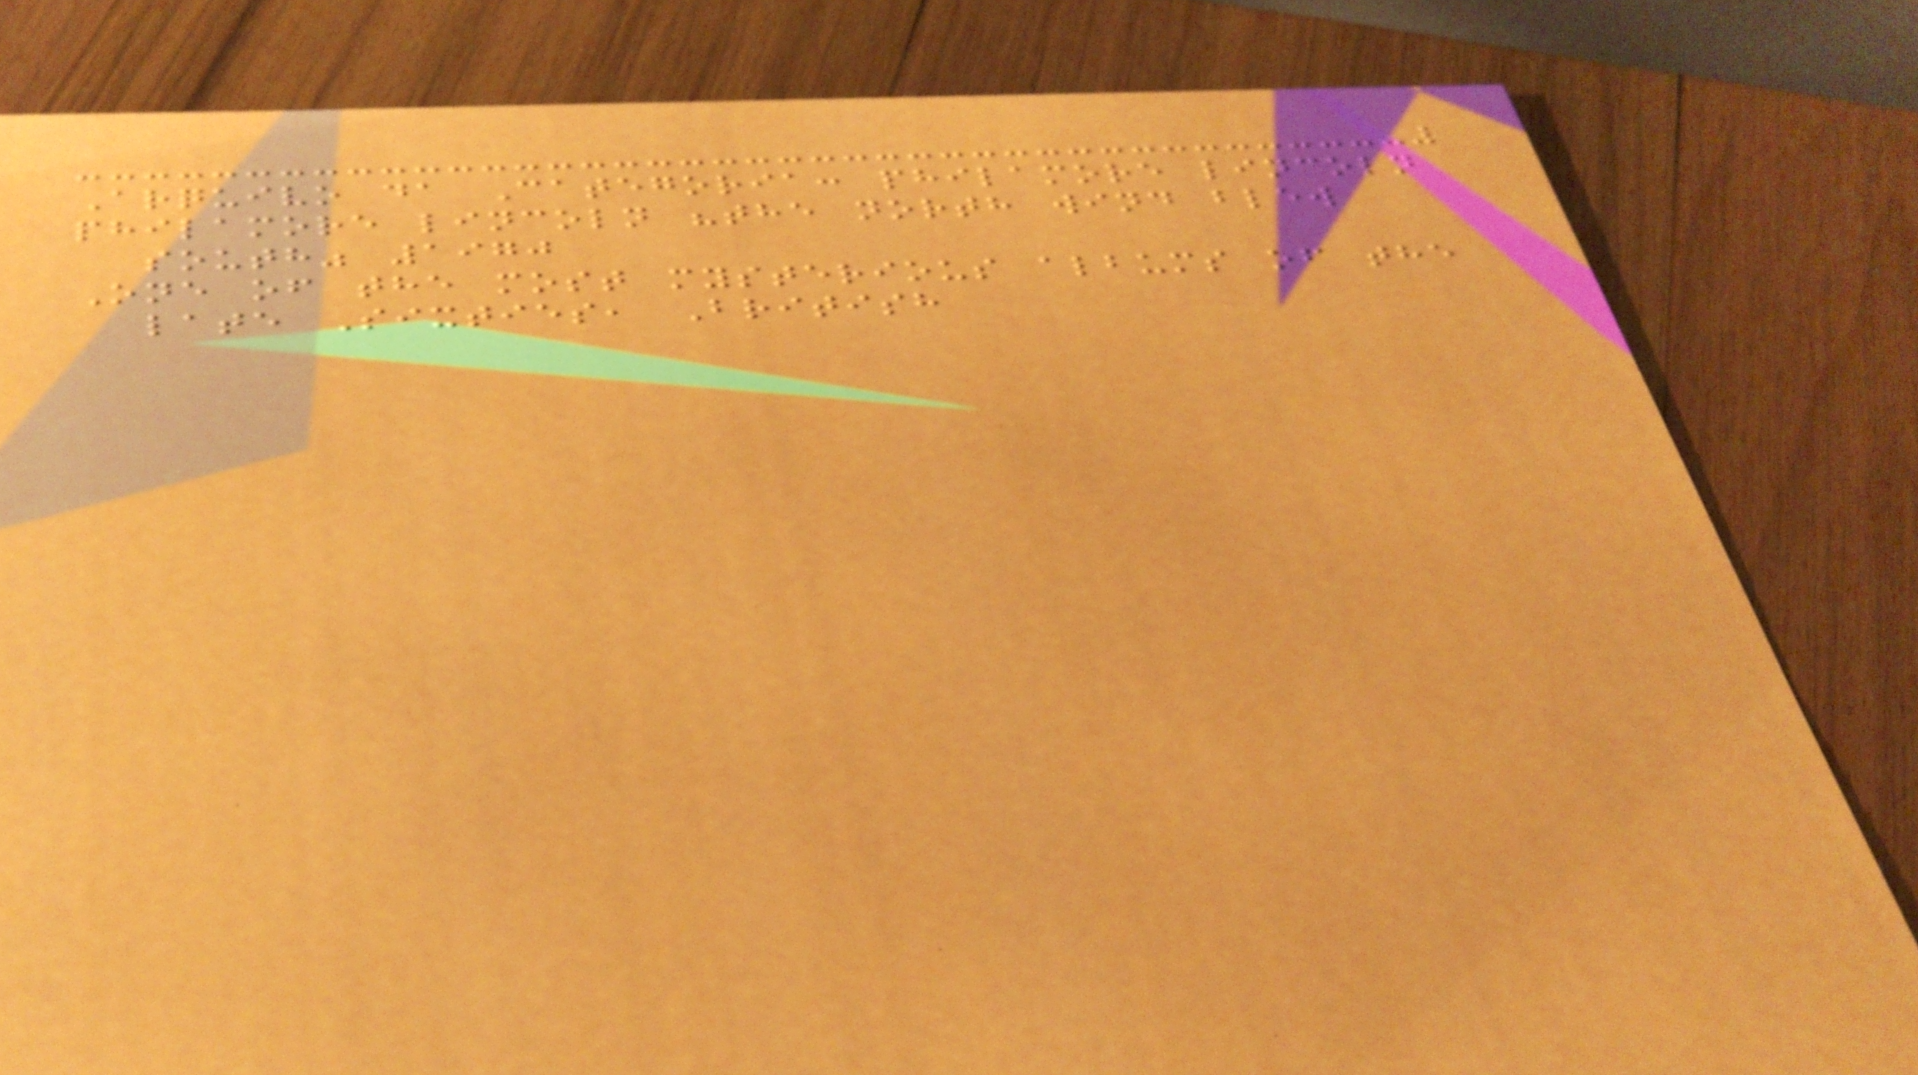Arquivo da Categoria: philamore lincoln
philamore lincoln "the north wind blew
south" 1970
One of the most mysterious albums of the
late Sixties, British
